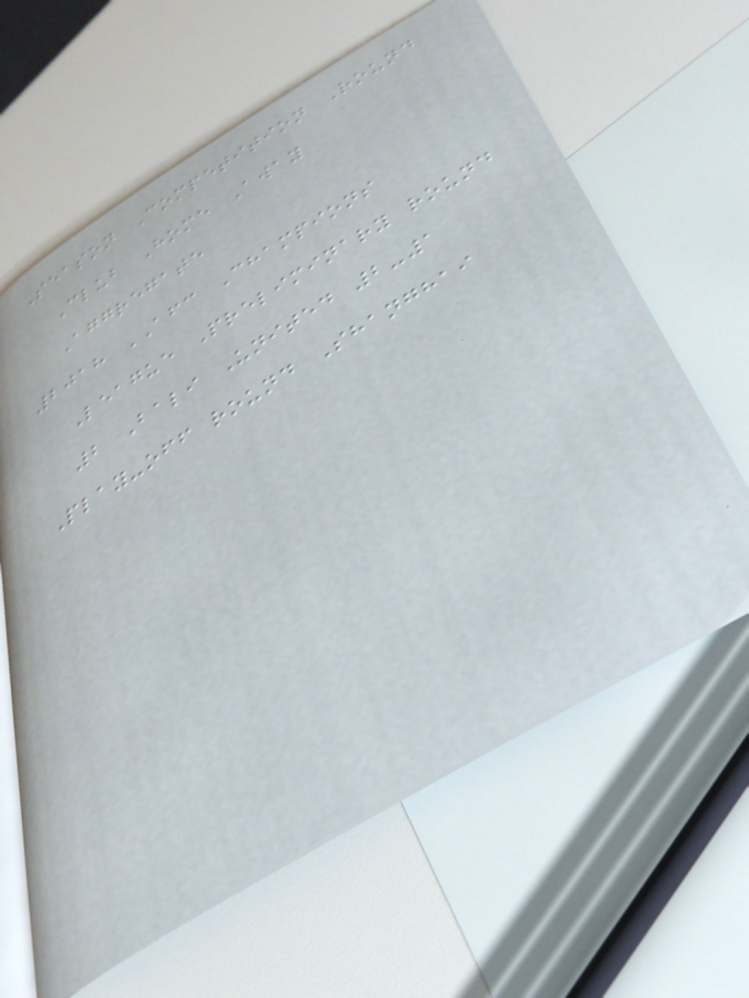Season Competition Round
Club Home Away
Aggregate
2018 AFC Champions
League Preliminary round
2 Bali United 2-1
Play-off round Shanghai
